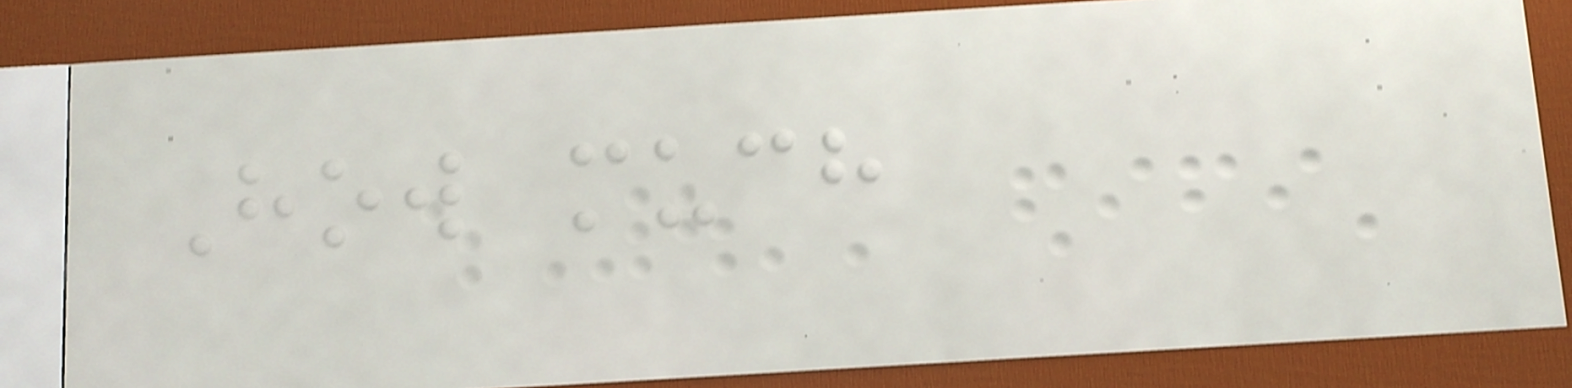How much
